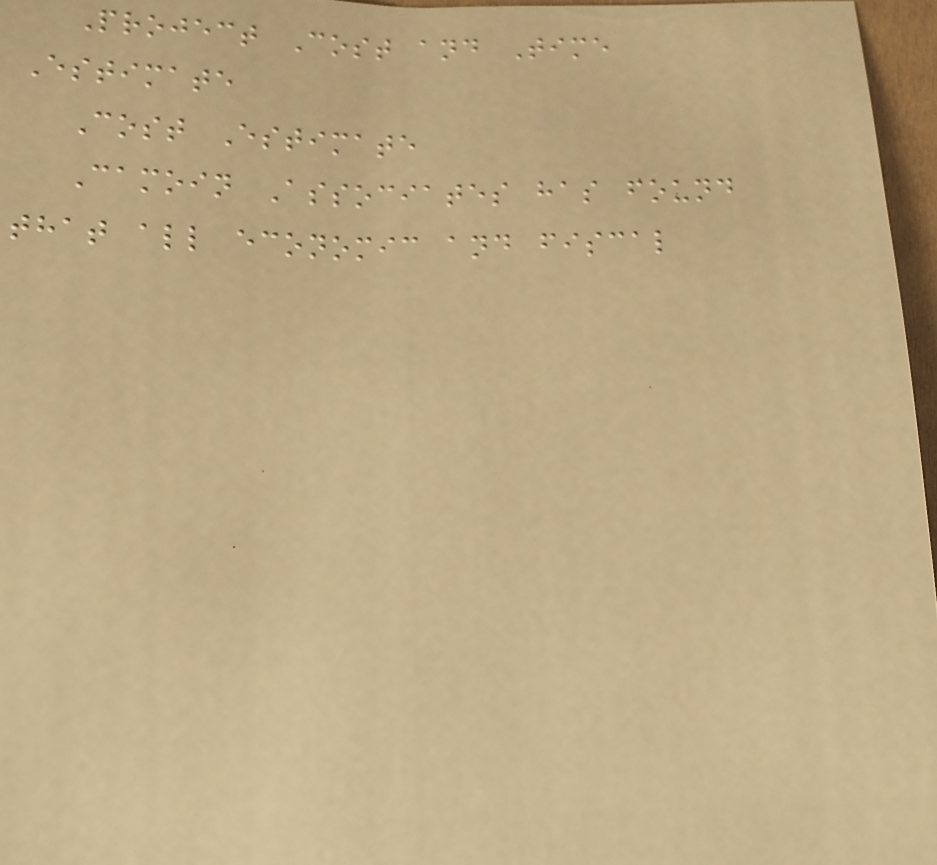Project Cost and Time
Estimate
Cost Estimate
Camoin Associates has found
that all economic and fiscal
